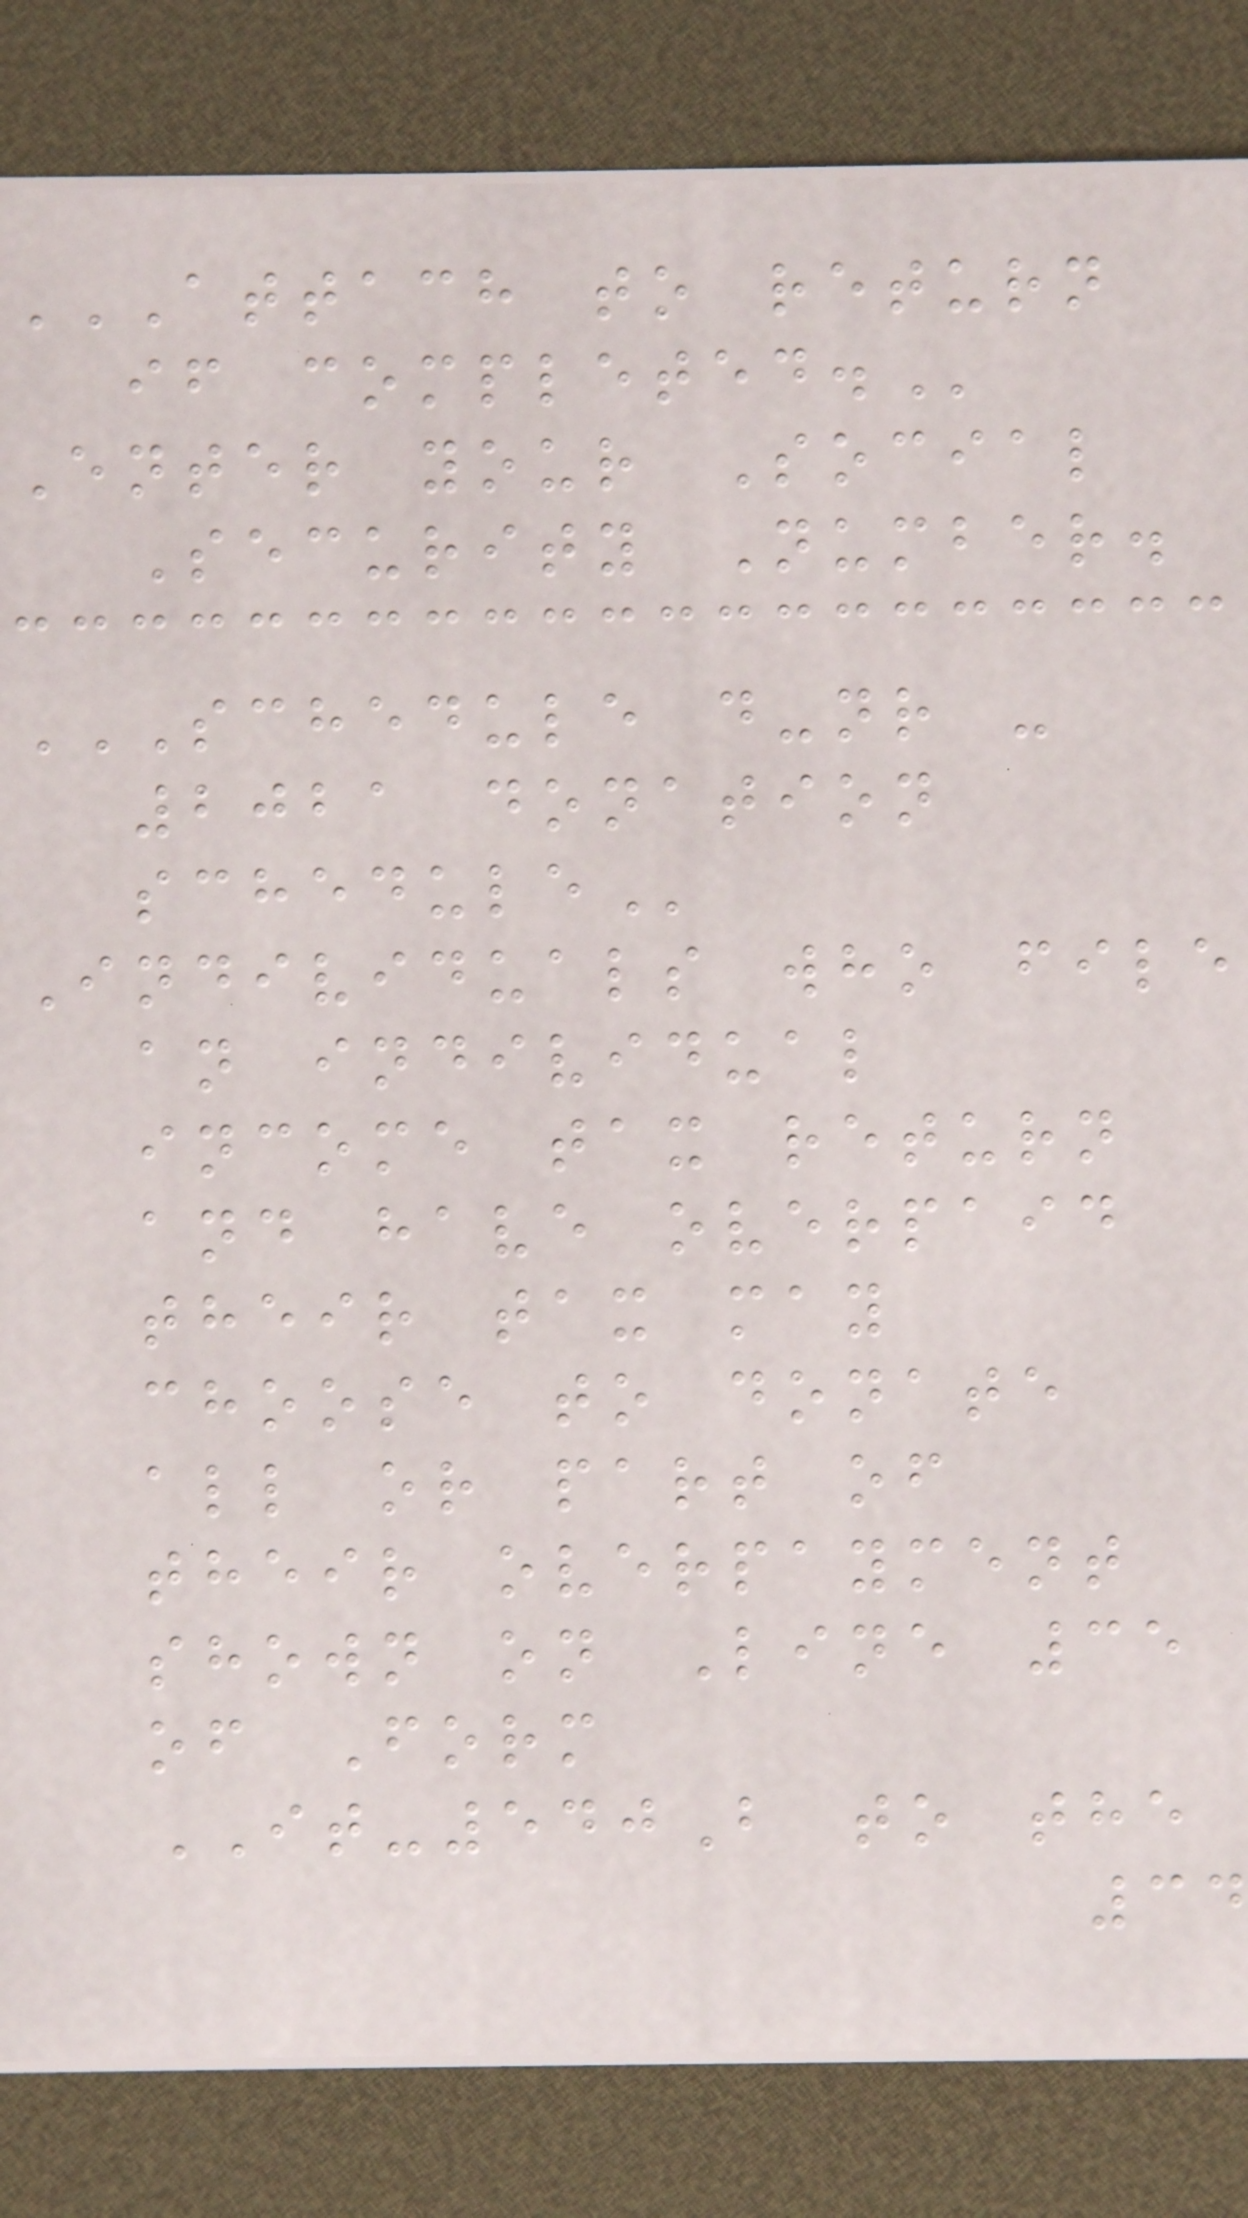ATTACH TO RETURN
Enter your Social
Security Number.
SCHEDULE D-NR -
2021 donation
Individuals who file
an individual
income tax return
and have overpaid
their tax may
choose to donate
all or part of
their overpayment
shown on Line 35
of Form
IT-540B to the
34
